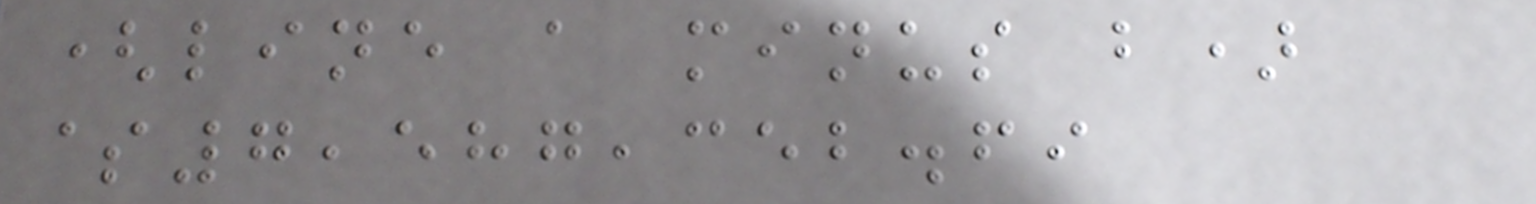(line a minus b)
$7,587,352.69
